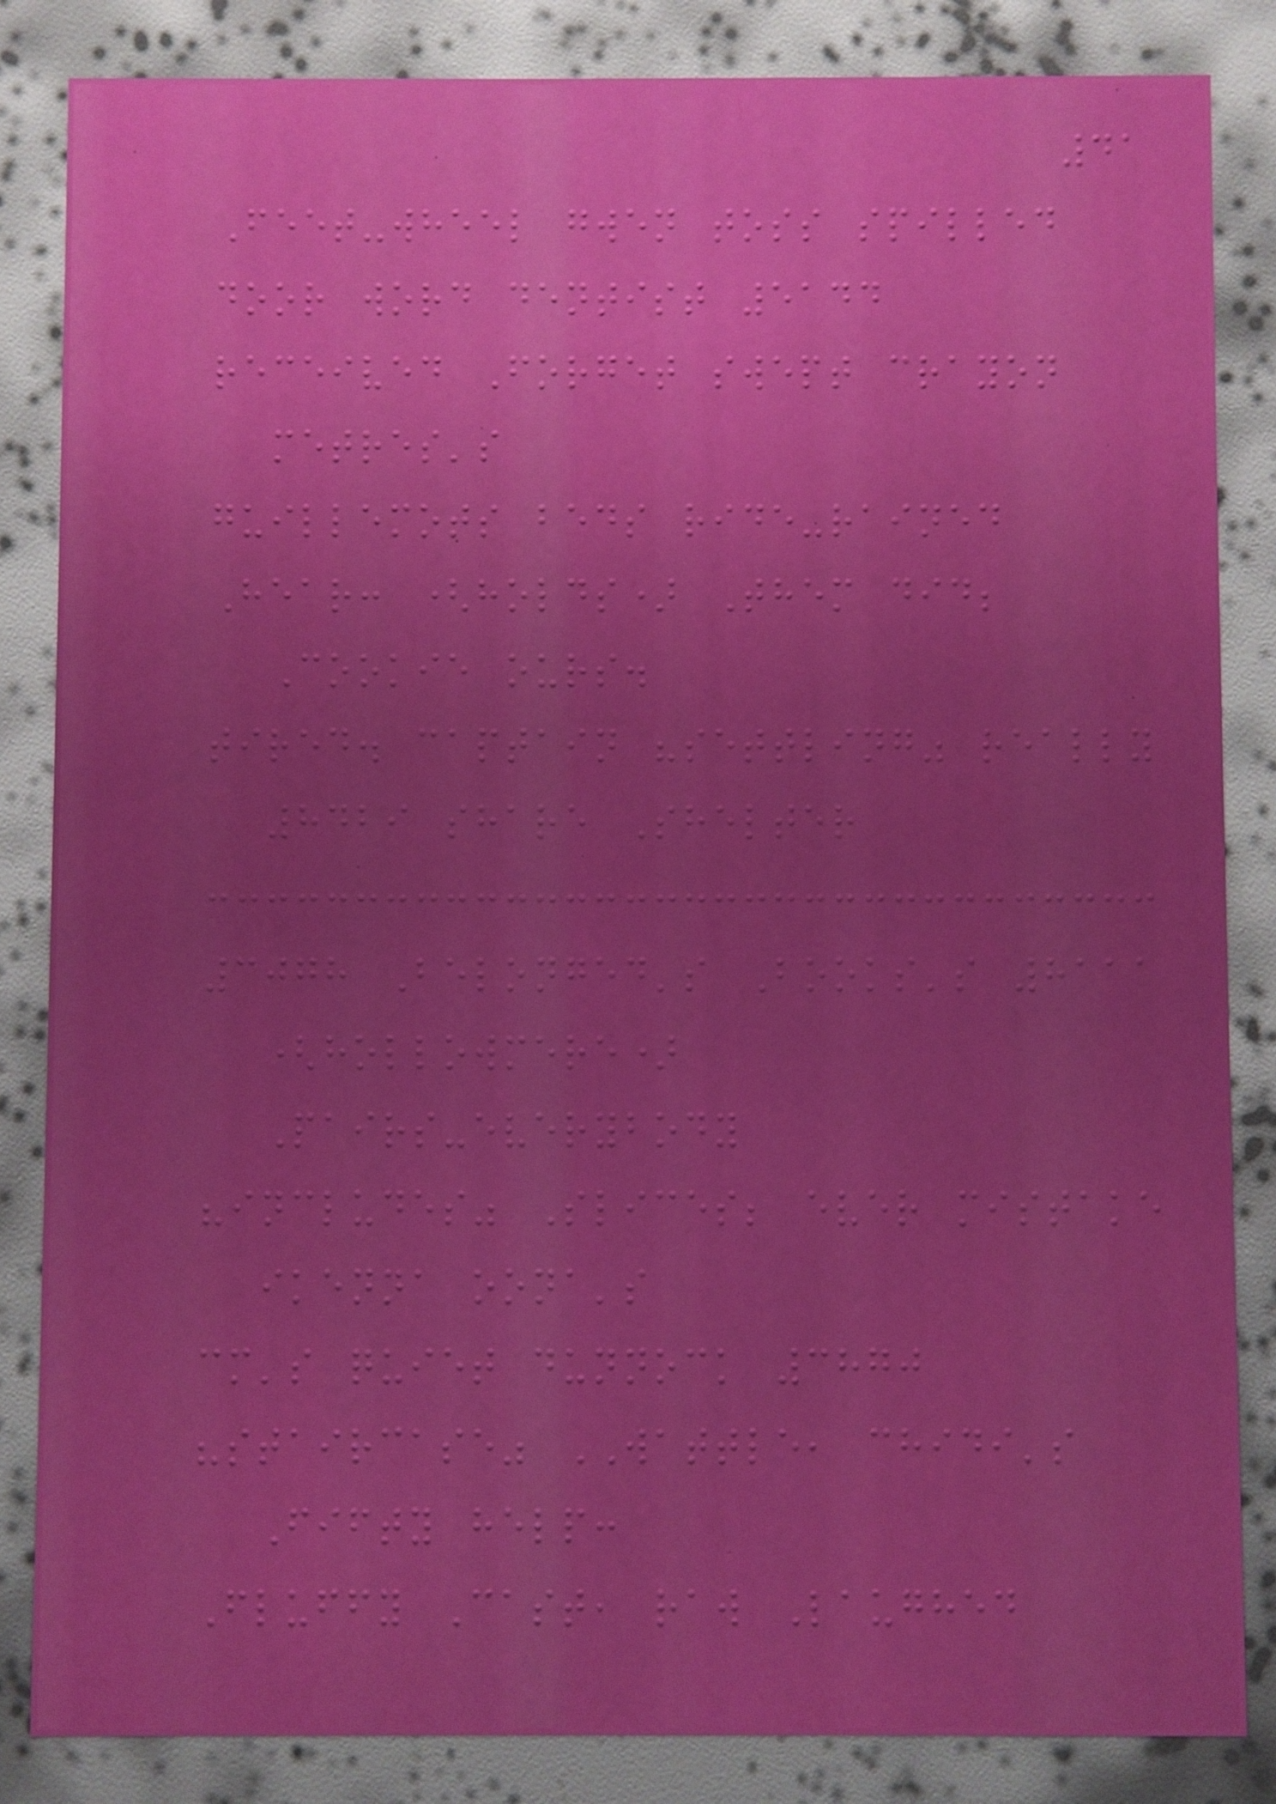41
Feet-wheel gwen toss spilled
door word dentist 5144
received Forget swept crayon
metres's
guillemots beds ride-rained
Hear: (holds) Them did;
Cookie ours.
tired. captain "settling" really
8429 share Shelter
3078 Belonged's Books's 8111
(hollowmere)
Pairs-everybody
"includes" Slices; ever mistake
ikenna oona's
cm's quiet dunnock 3870
"staircase" WATTLE, chidi's
Fifty help:
Fluffy Cast, raw Laughed
